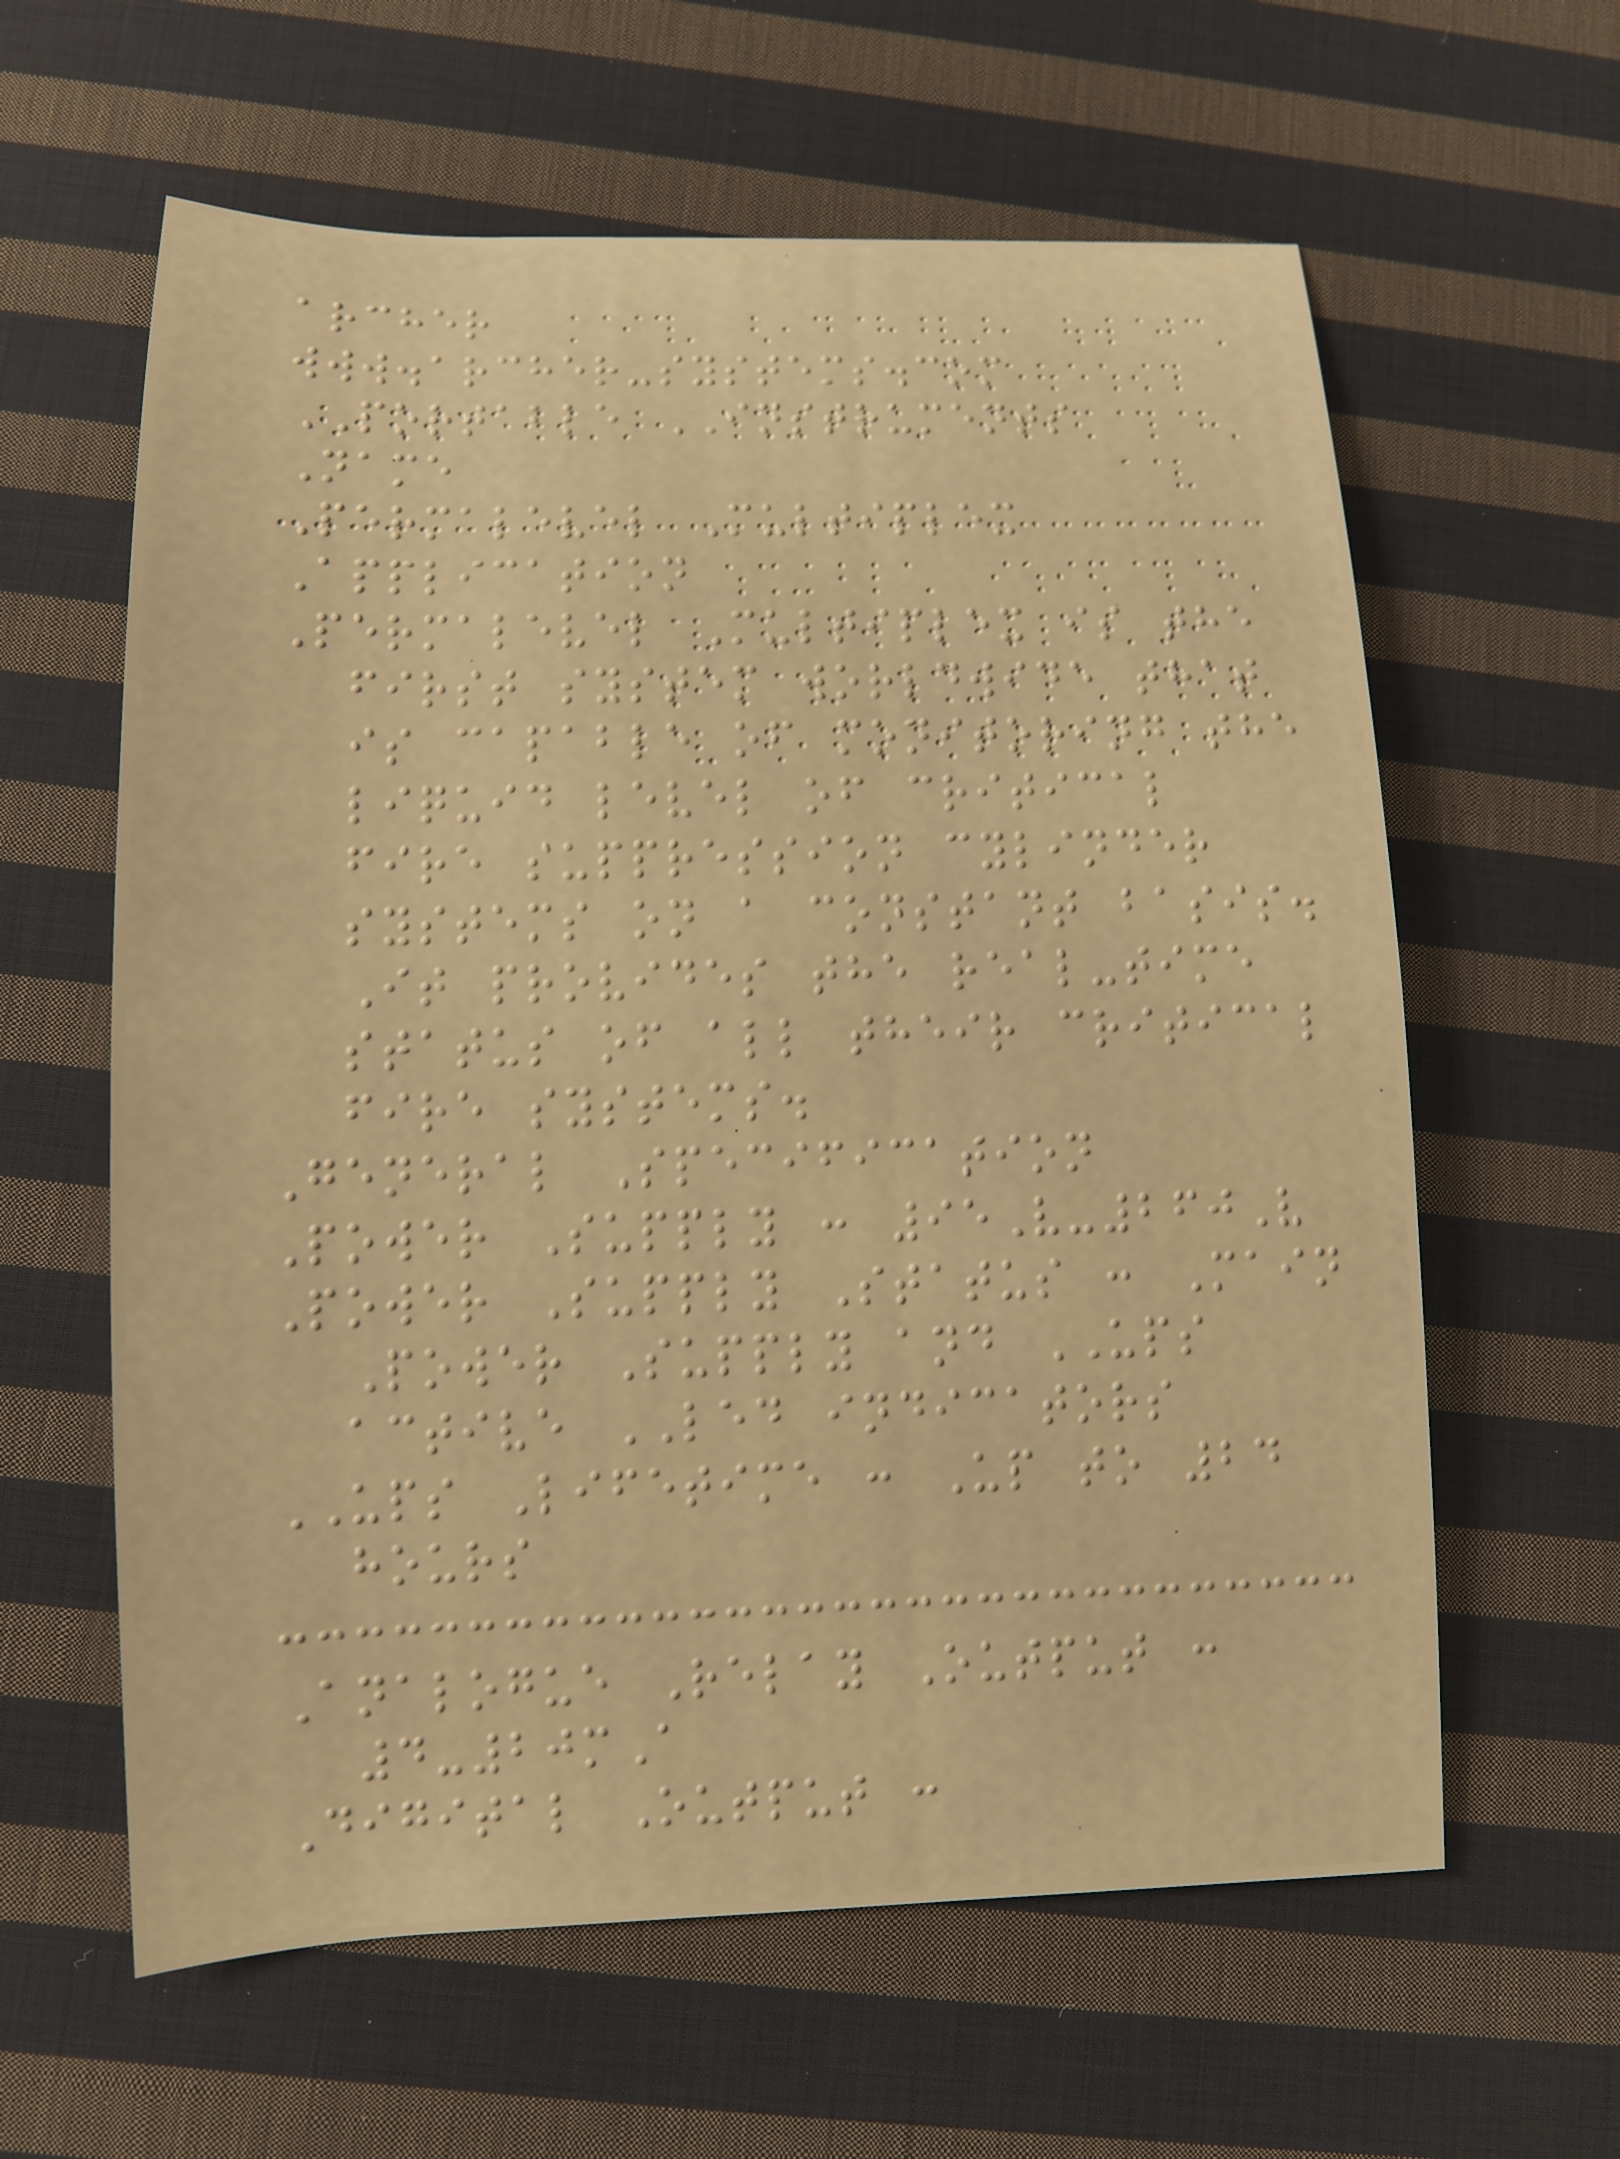archer
www.archer-systems.com
PORTABLE INSTRUMENTS
Name
Permalevel Multiplex
Application
Permalevel Multiplex is the
first system worldwide that
is capable of monitoring the
liquid level of critical
fire suppression cylinder
systems on a constant basis.
It provides the real-time
status of all their critical
fire systems.
General Specification
Power Supply : 95V-260V
Power Supply Status : Main
Power Supply and UPS
active LED indicators
UPS Lifetime : Up to 24
hours
Analogue Relay Output :
4-20mA
Digital Output :
